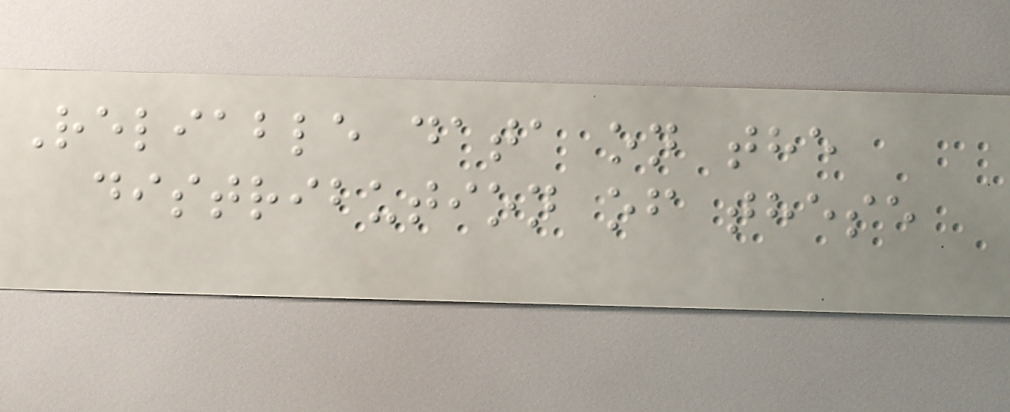Reliable data on the
distribution of these
